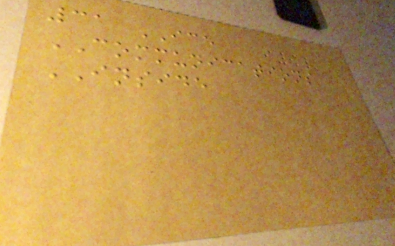31 ICE
COMMUNICATIONS
INSIDE
